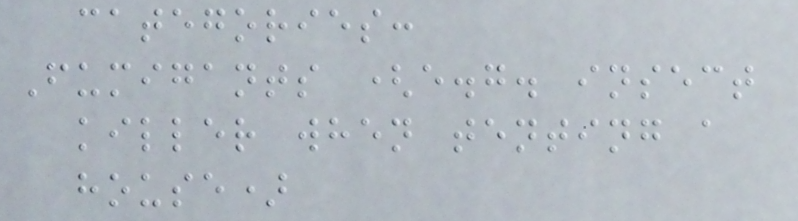categories:
Fumigants (e.g. insect
killer when tenting a
house)
